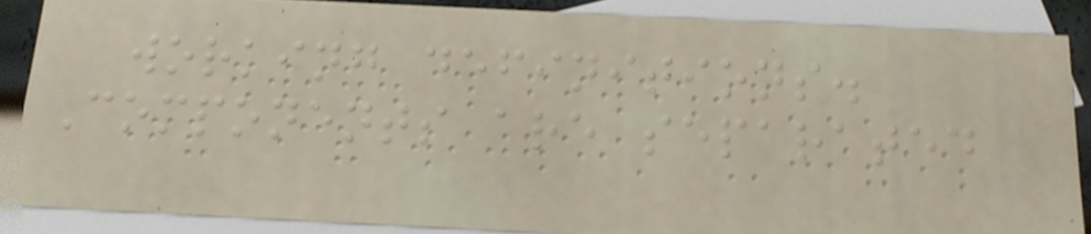working definitions.
Components are separated
